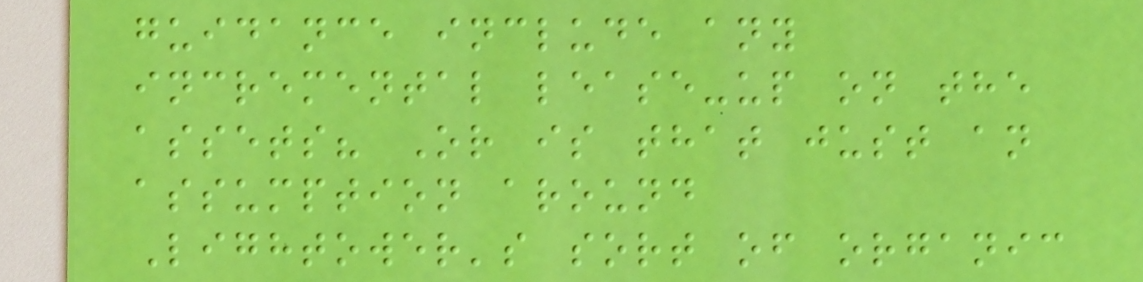guidance include any
incremental lease-up on the
assets? Or is that just an
assumption around
Lightower's sort of organic
